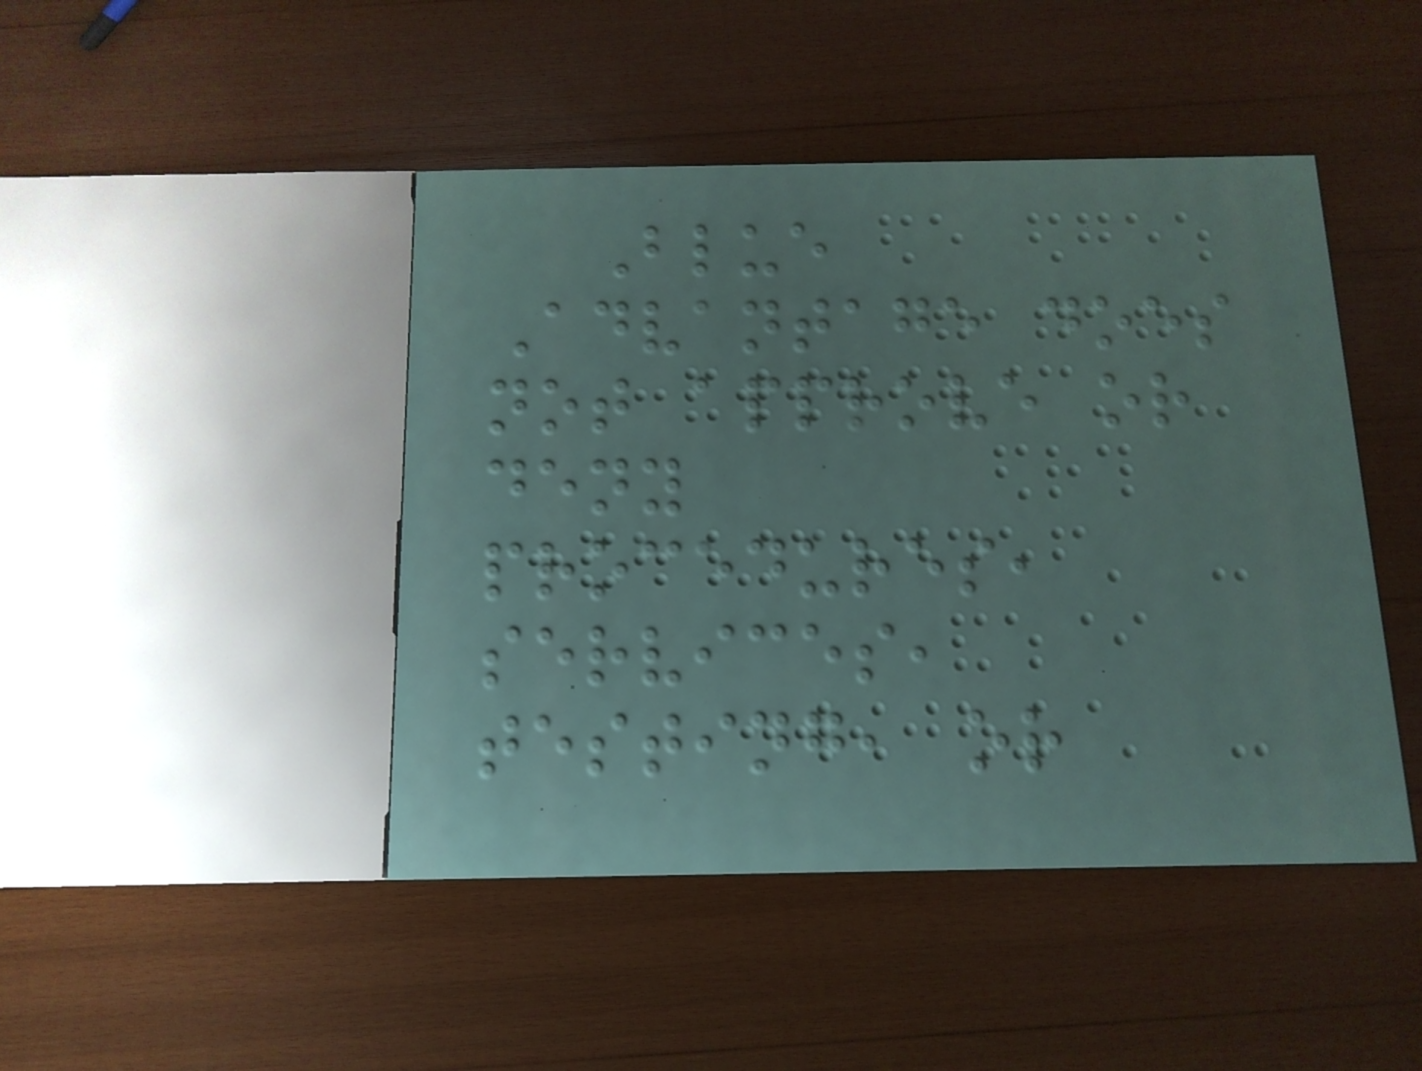Blue
Advantage does
not approve or
deny
procedures,
services,
testing, or
